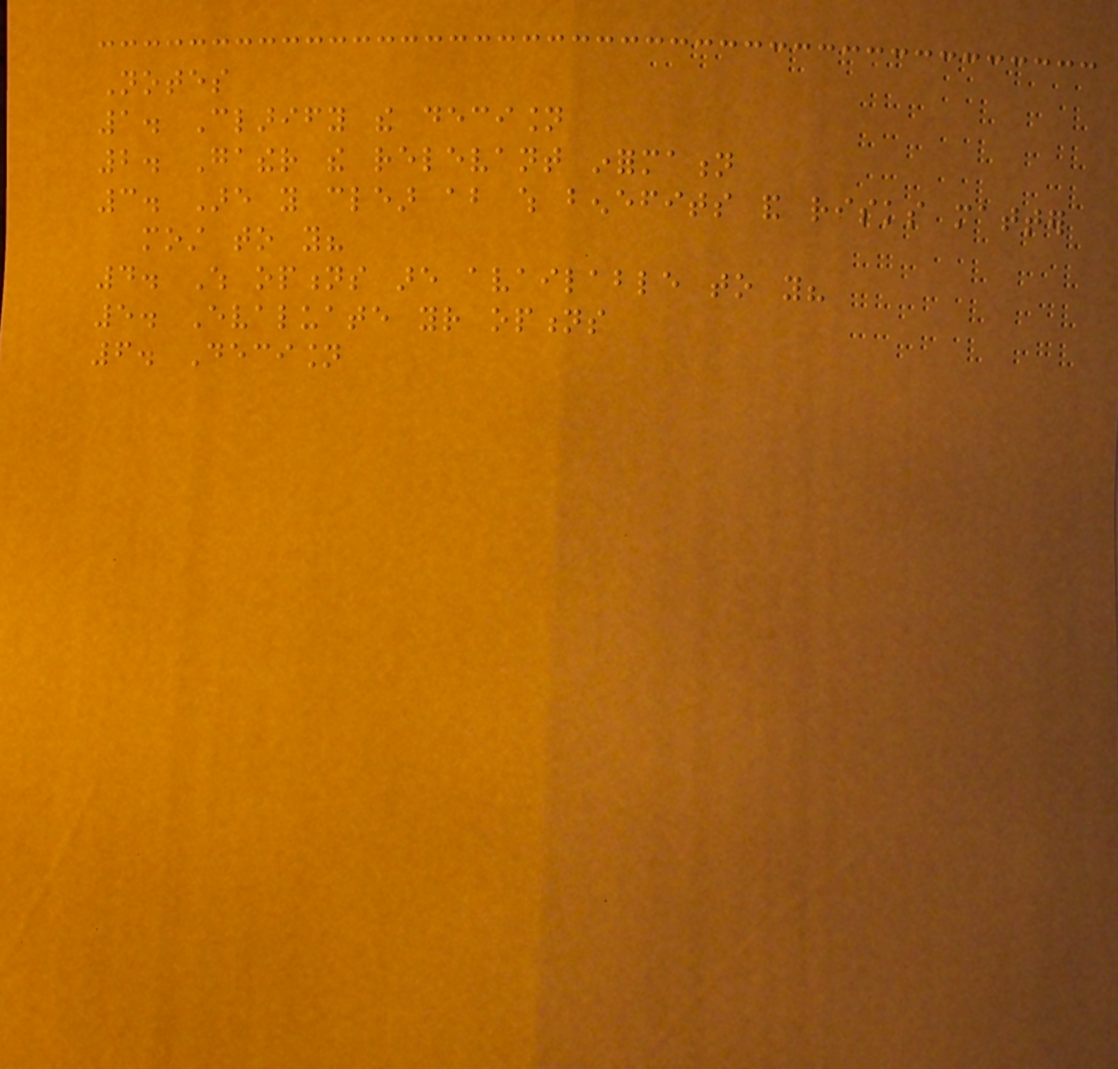Notes
1. Clarify the decision
2. Gather the relevant information
3. Are you clear about which benefits and risks matter
most to you?
4. Which options are available to you?
5. Evaluate your options
6. Decision
